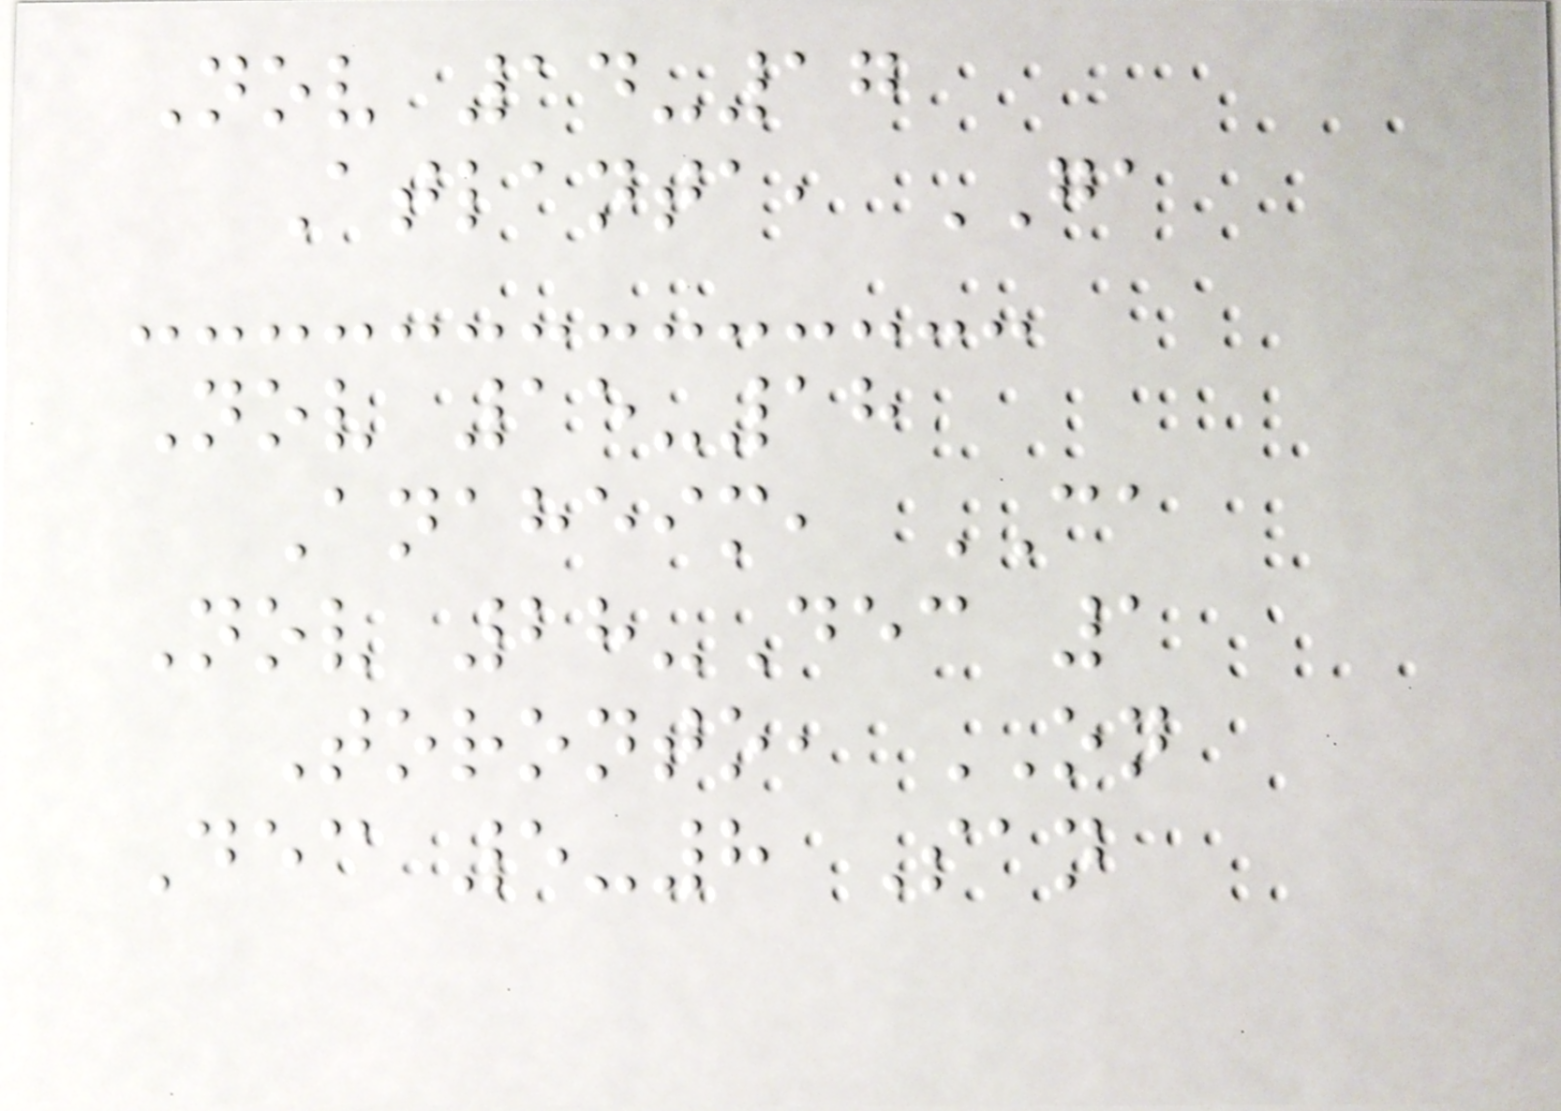Nov 14-17
Atlanta, GA
Nov 15-18
Anaheim, CA
Nov 28-Dec 1
Toronto, ON
Dec 5-8 San
